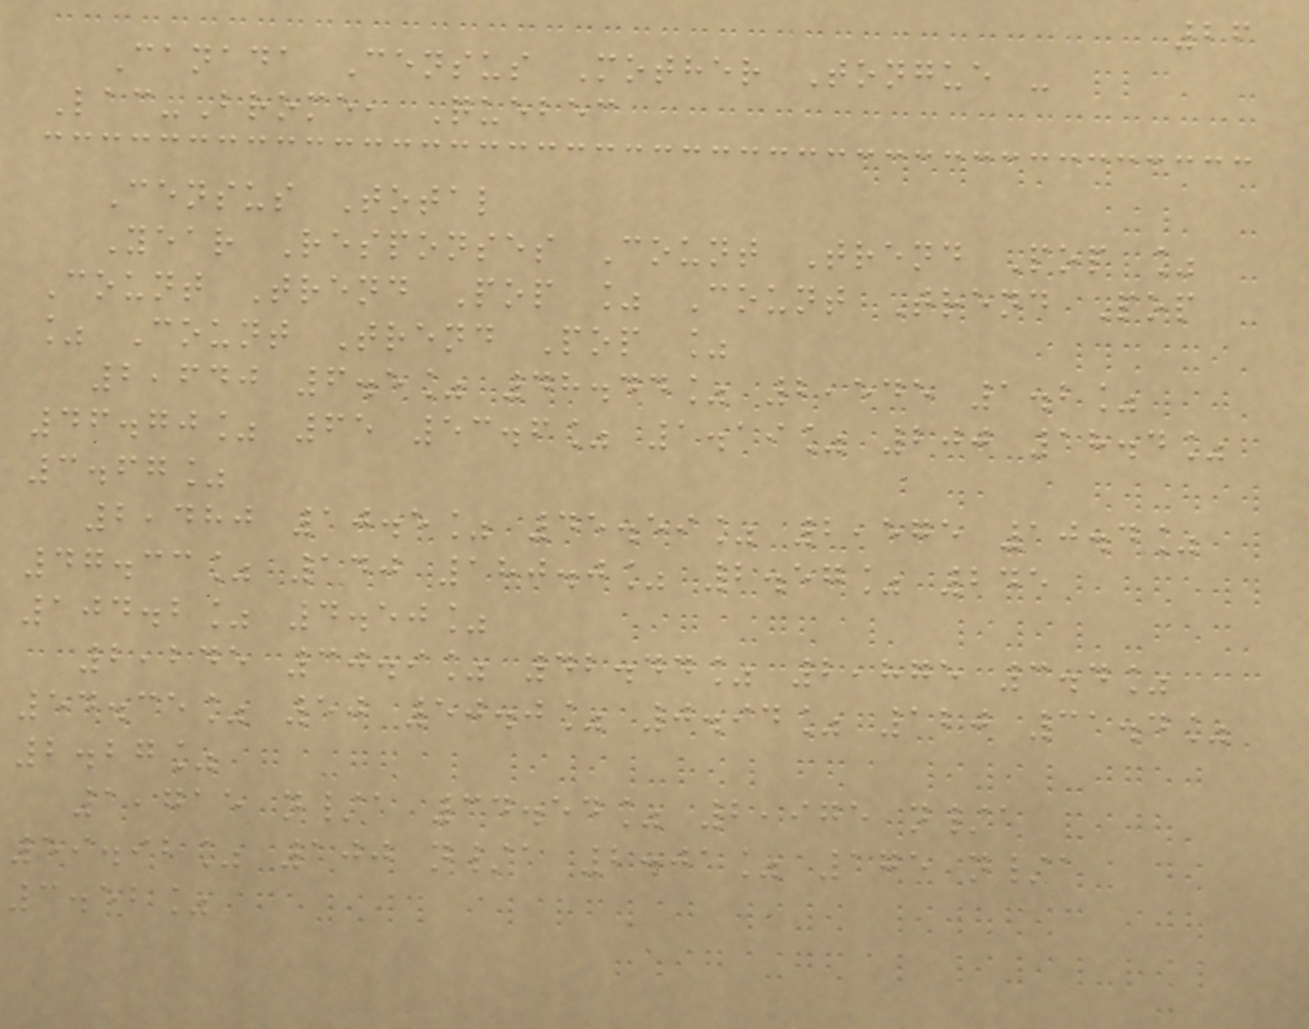26
Canada Census Mother Tongue -
Lac-Brome, Quebec
Census Total
Year Responses Count Trend Pop %
Count Trend Pop % Count Trend Pop
% Count Trend Pop %
2,640 6.5% 48.44% 2,545 1.2%
46.70% 65 53.6% 1.19% 200 18.4%
3.67%
2,480 10.5% 45.59% 2,575 10.4%
47.33% 140 180.0% 2.57% 245
104.2% 4.50%
2,245 30.9% 42.44% 2,875 3.4%
54.35% 50 50.0% 0.94% 120 31.4%
2.27%
1,715 n/a 34.54% 2,975 n/a
59.92% 100 n/a 2.01% 175 n/a
3.52%
